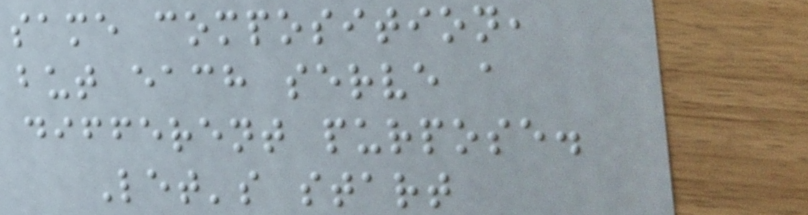same composition,
but each serve a
different purpose.
Let's start
